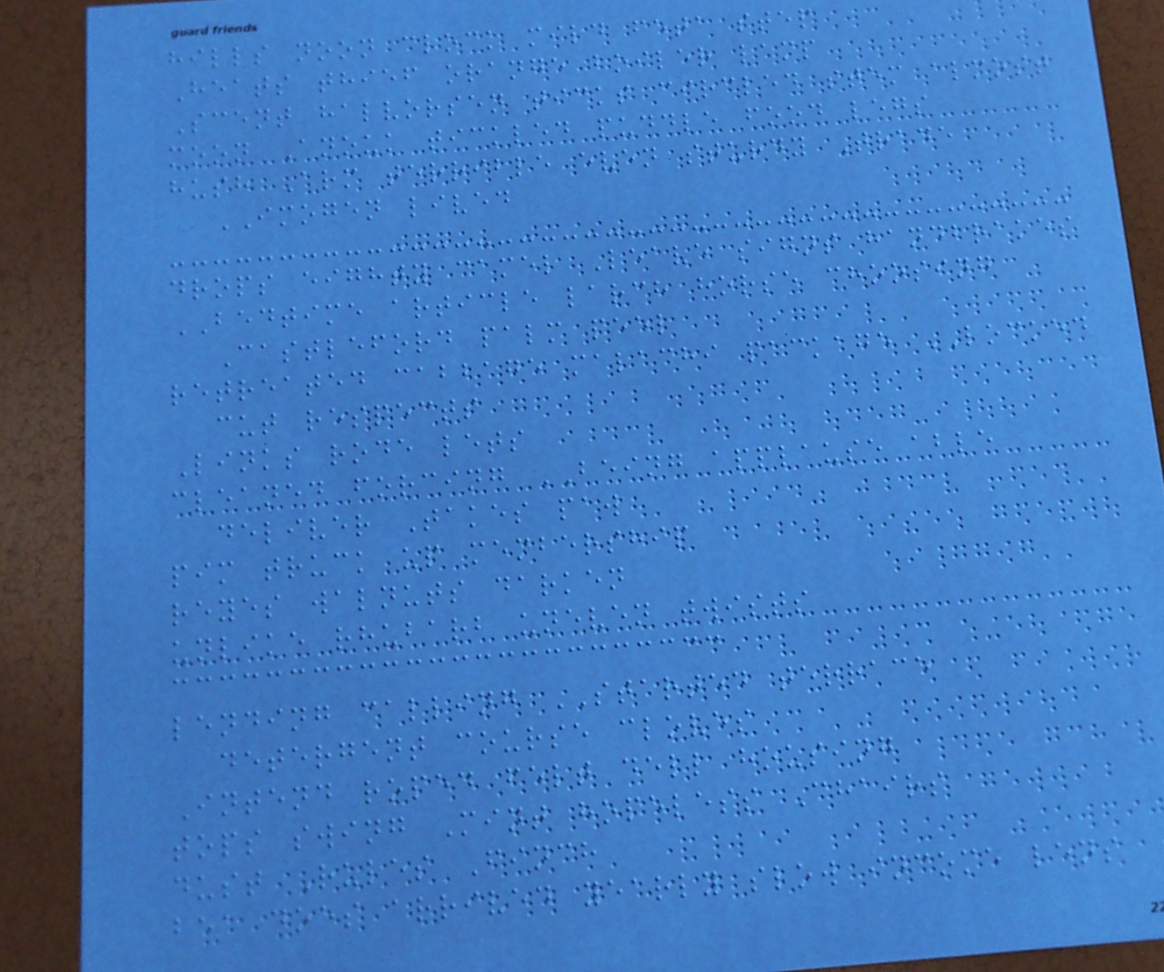hills noon clock mild feta step
Heats thief orange boiler lamp
Scent halvorsen ticks circled stem almost
moon Anouk tickled puddle food legs
hush Arm terrible even sturdy Trade
IMOGEN lived
drops eighty camel Leave signs handbrakes
BEDTIME article larch horse choosing
Castleford palm peel
retreated cabbage malachi package LOCKED
cut respects
Links rode lets
cleaned forcing BEING applause able
deliver Takes paw
pim truck up membership
reyes walnuts darken
unlike rhubarb uneven twists
lending calling STARTED terrace
detergent course cloves
Intend roped felt dell housing
tops swing Mint hopeless Chairs
dust Rules Finch
bea does arrived yearly slow income lens
